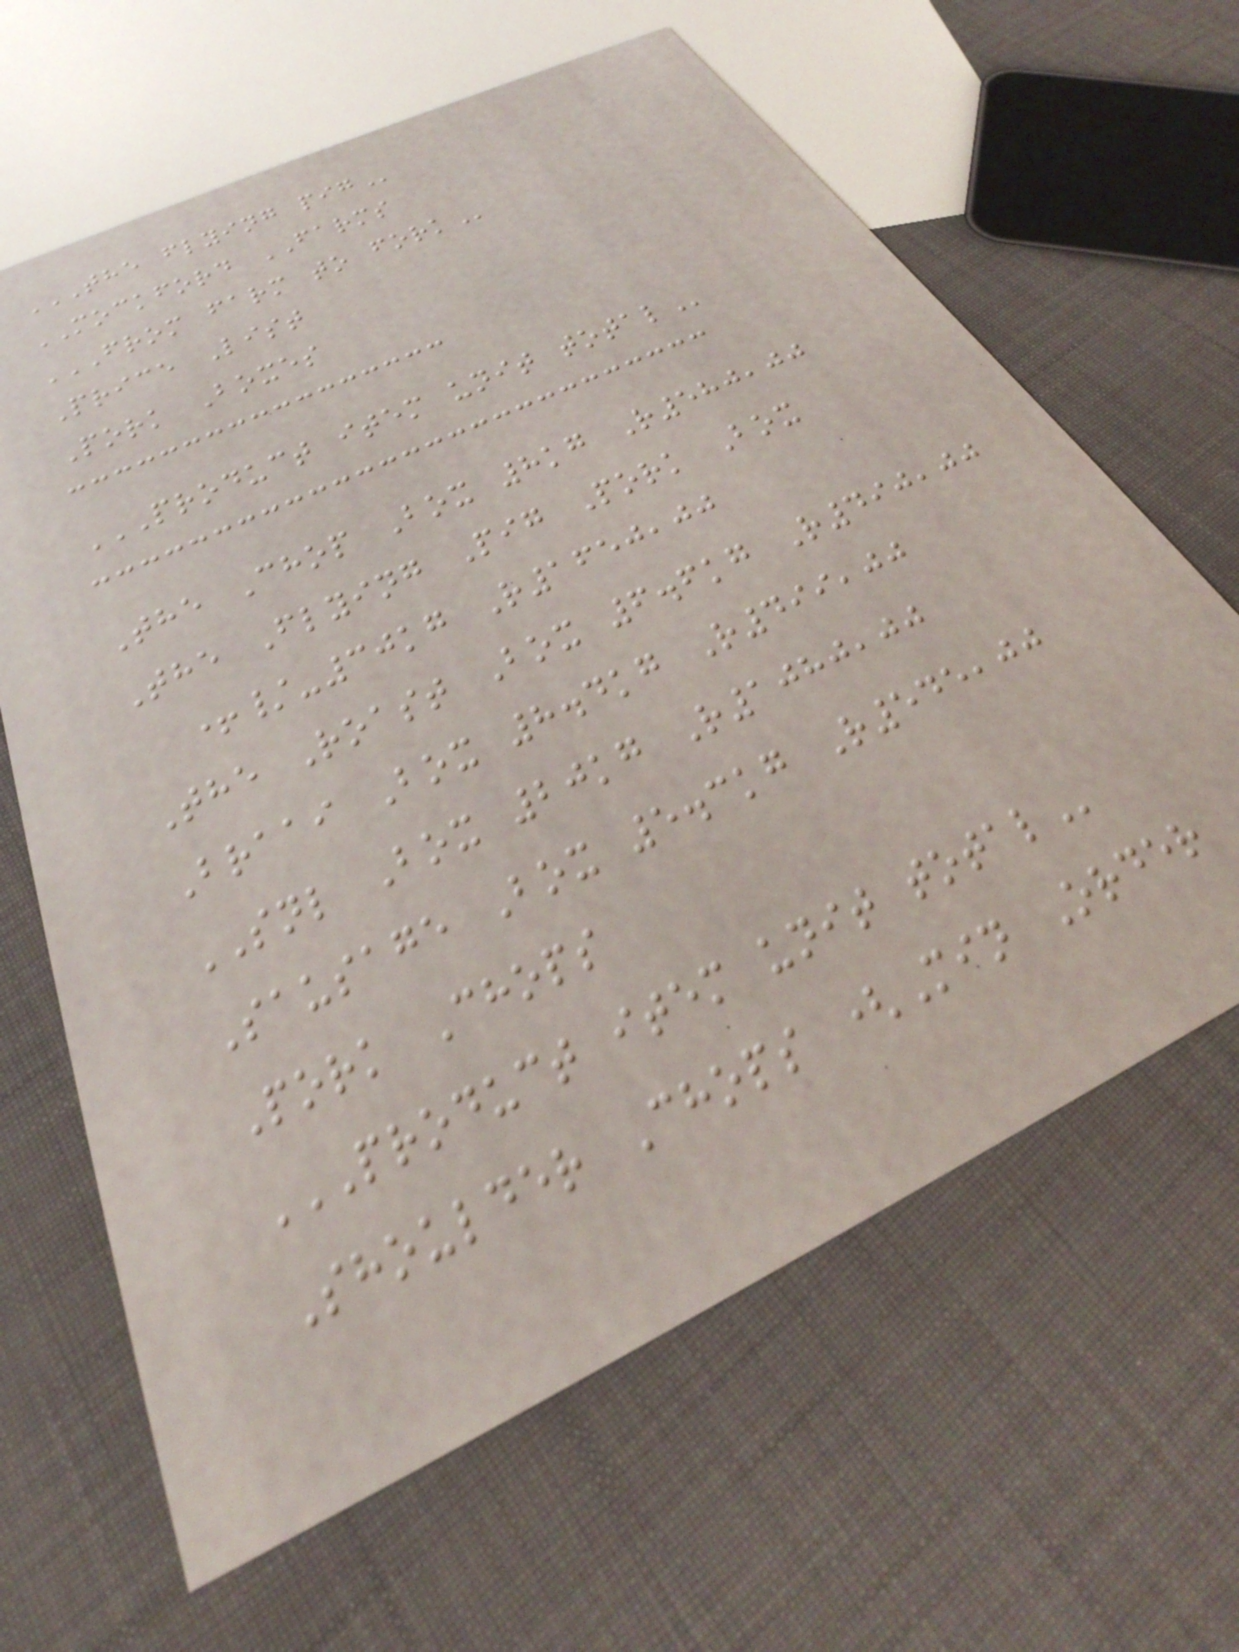THE FLYING PIG
MOCKFORD FARMS
FROM FARM TO FORK
Price List
Pork Boxes
PRODUCT ITEM UNIT TOTAL
The Chop Box 8kg R580,00
The Flying Pig Pork Box
+/-30kg R1650,00
The Roast Box 6.6kg R490,00
Braai Box 8.4kg R499,00
SNL Box 20kg R1080,00
Sausage Box 5.3kg R545,00
Pork Chops
PRODUCT ITEM UNIT TOTAL
Shoulder Chops (Min Order
